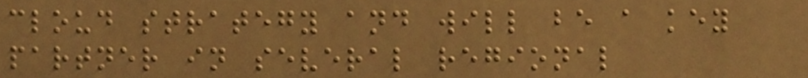cloud strategy and will be a key
partner in several regional
